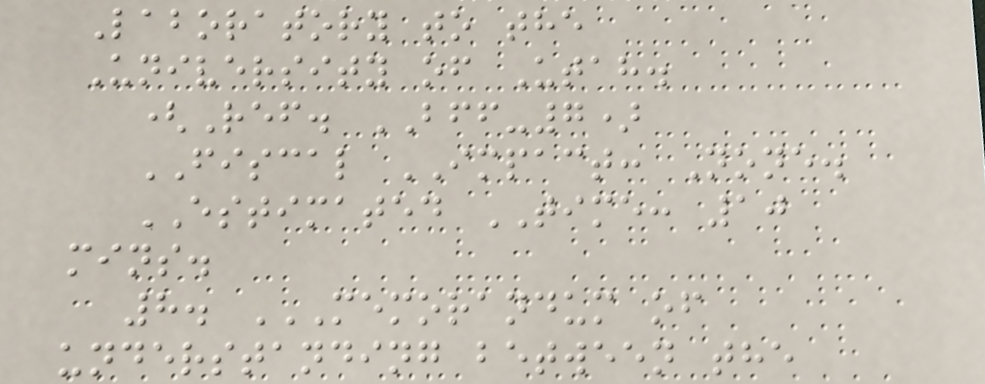Laboratory to the
University of Utah.
(Ref. BFF-7)
FISCAL IMPACT: None.
ESTIMATED TIME: 10
mins.
8. MEMORANDUM OF
UNDERSTANDING BETWEEN THE
